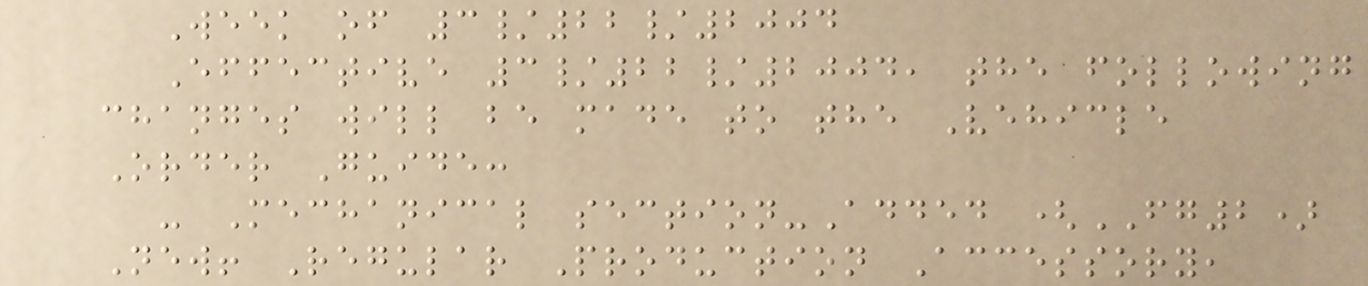Week of 3/22/2004
Effective 3/22/2004, the following
changes will be made to the Vehicle
Order Guide:
- Mechanical section-Added (FG2)
New! Regular Production Accessory,
